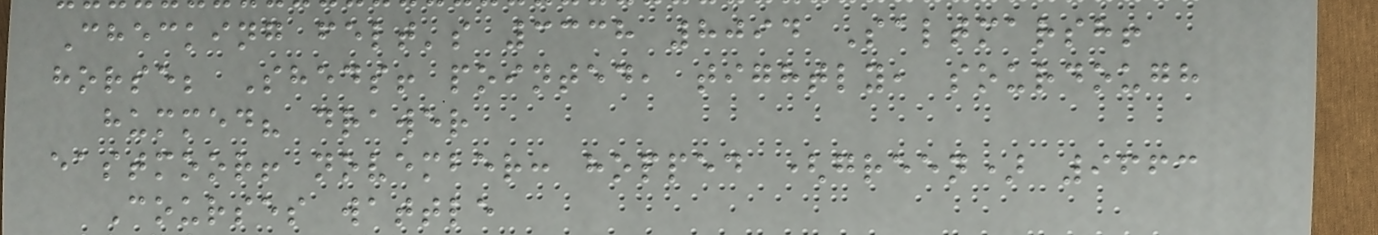Checking felt's 3338 8094 Saltmarsh!
horse; Sheds! pointed, tightly, sourdough
hummed? drawer
eastmoor! november: hopped (green) 9663
Courses wattle
